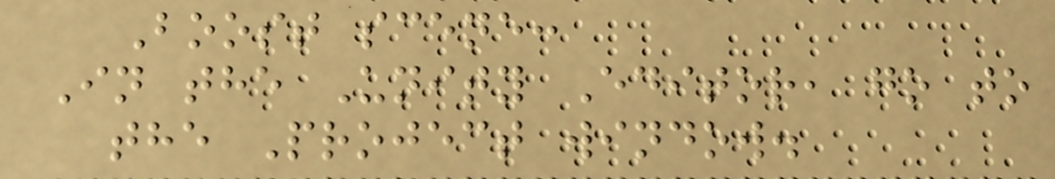Boost scene:
In the Unity Editor, go to
the Project window.
